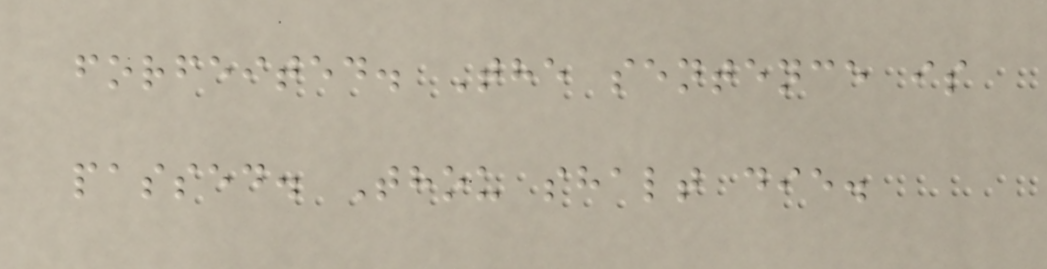forfeited. The sentence is
passed. Thou shalt die.
